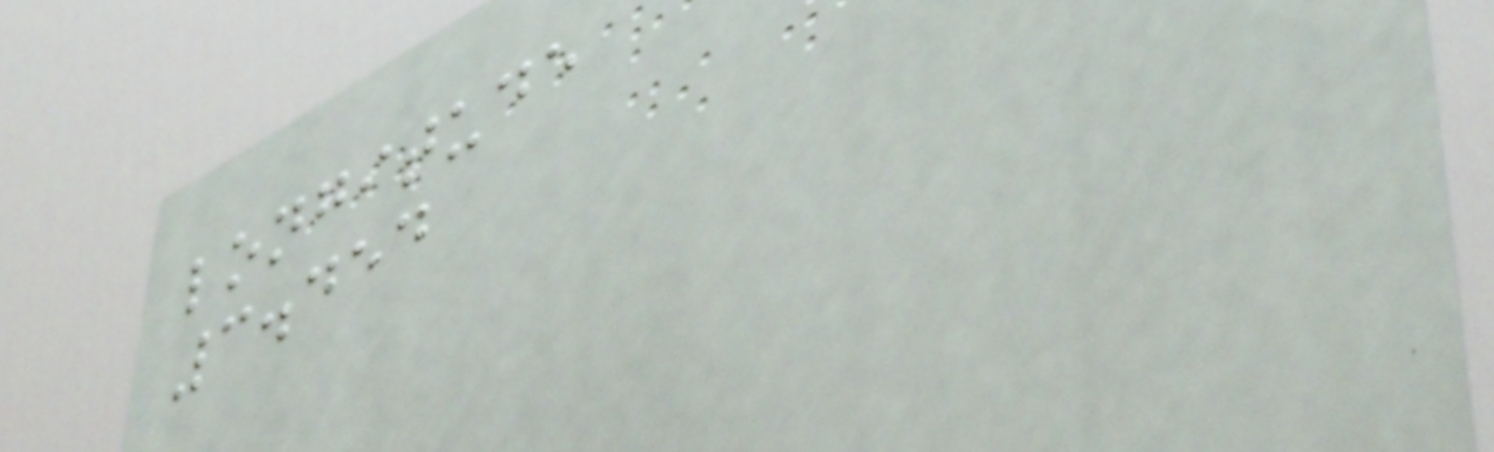longitude
3.454
